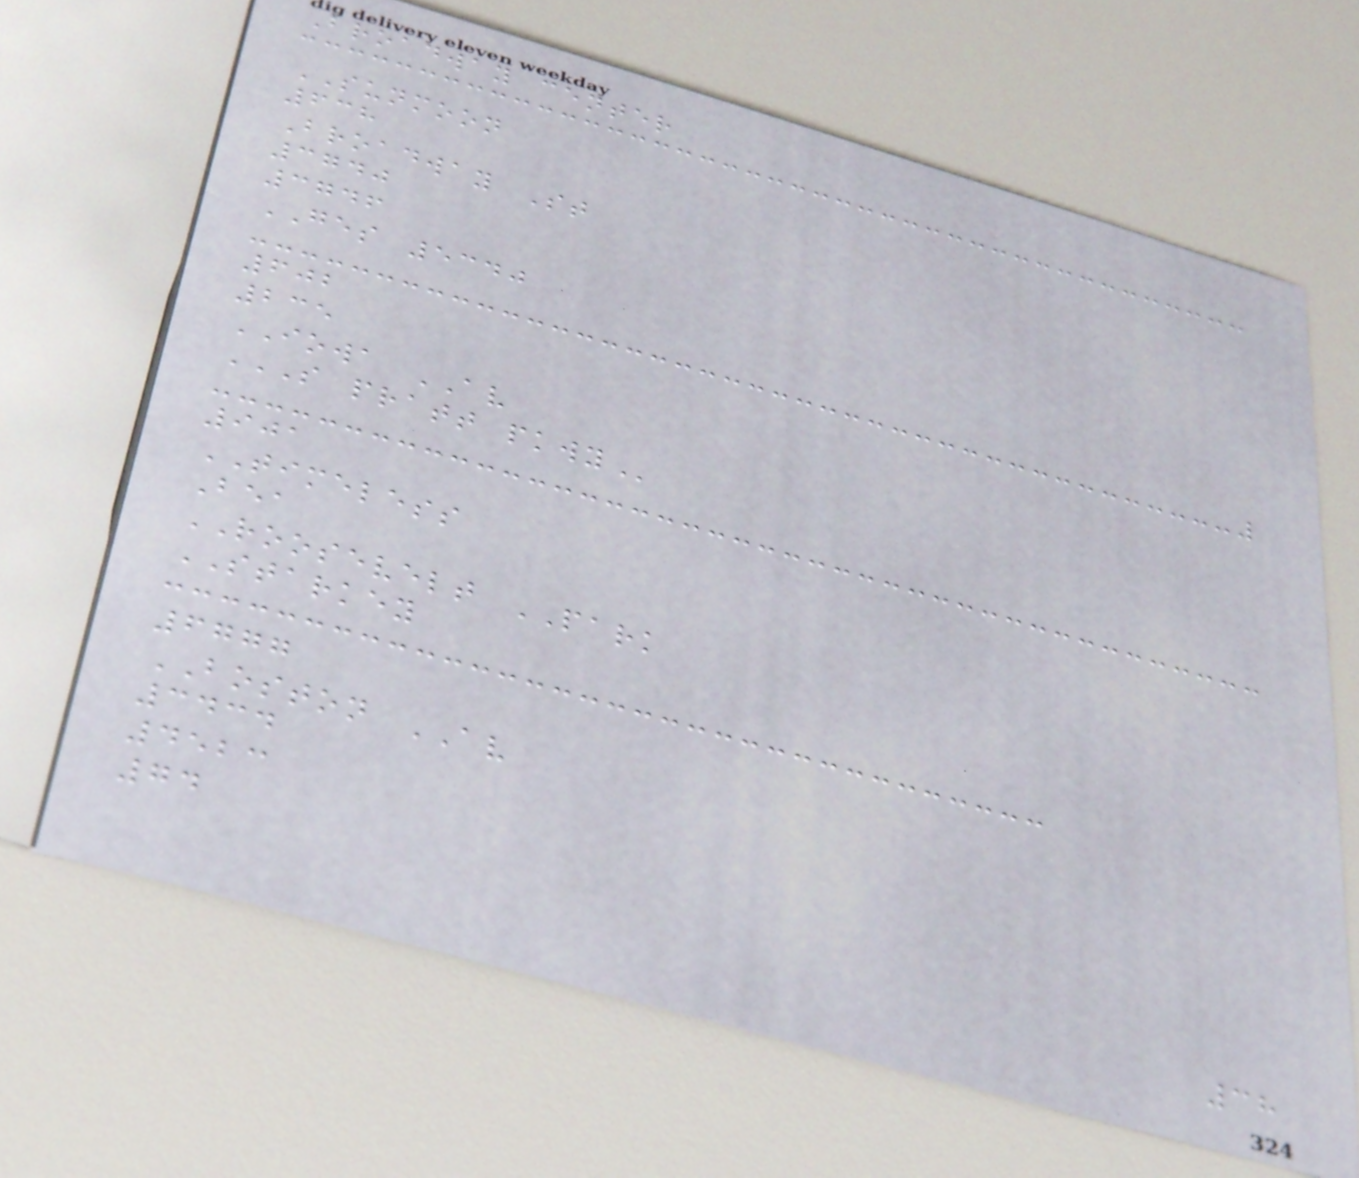Broadway center
SUNMOON
638
Broadway St
3740
3746
GES 5340
602
235
IOWA AV
S PRATT PKWY
901
TIMELESS
Bea
ROOSEVELT PARK
STARKEY
6777
BOSTON AV
3434
4523
74
38
